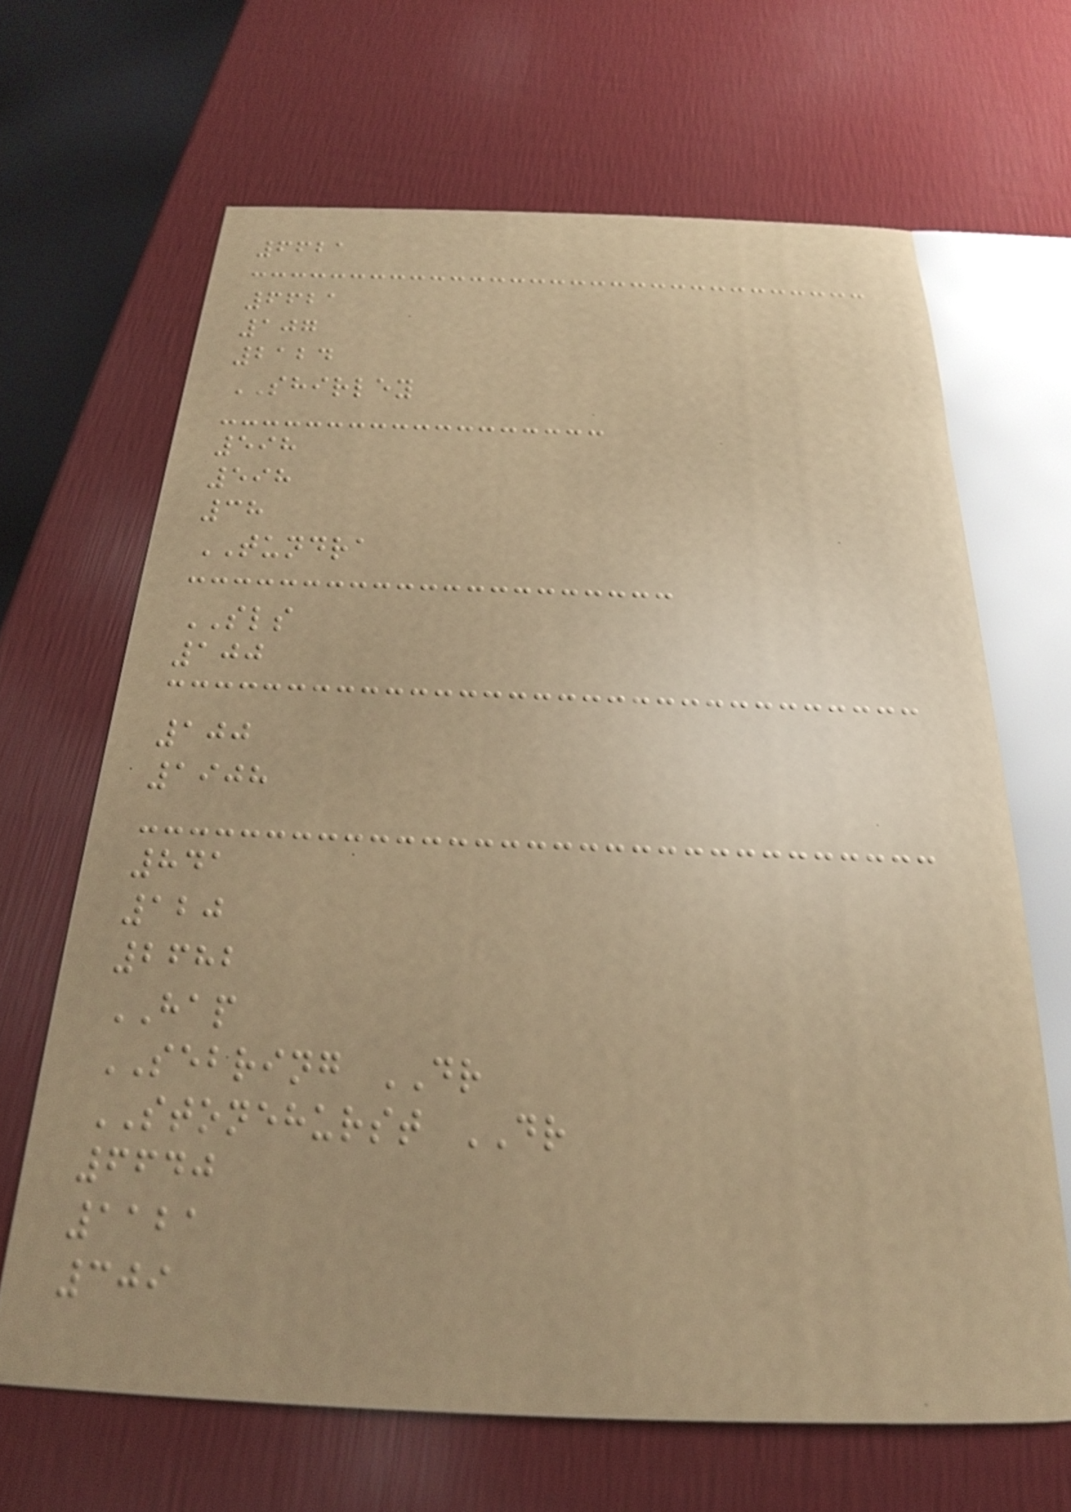6621
6621
107
2124
SHIRLEY
598
598
38
TUNDRA
SLS
100
100
1908
841
120
2682
HAP
SEBRING DR
STONEHURST DR
6640
1121
309
